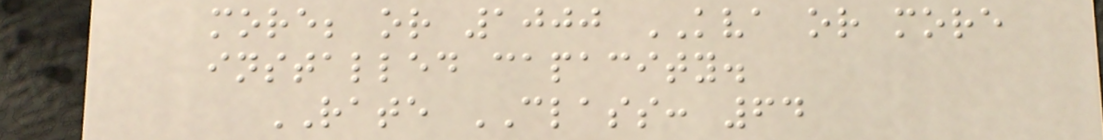more; or 1000 KVA or more
installed capacity.
RATE CLASS: 64
